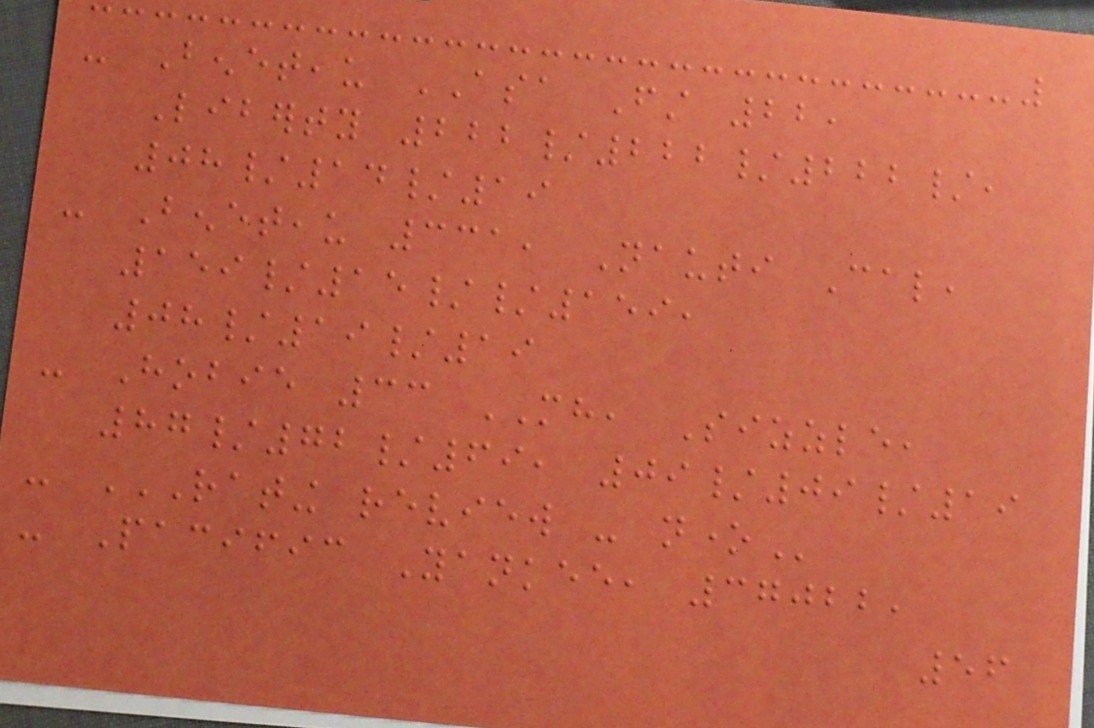- Beneteau ASA First 22,
Liberty 222/222/222/,
08/14/19
- Beneteau 331, Nauti Cal,
159/15//159,
08/19/19
- Hobie 33 MH, Sizzle,
87/72/69, 09/09/19
- RATING REVIEW - NONE
- Pacific Yankee, 37022,
56
